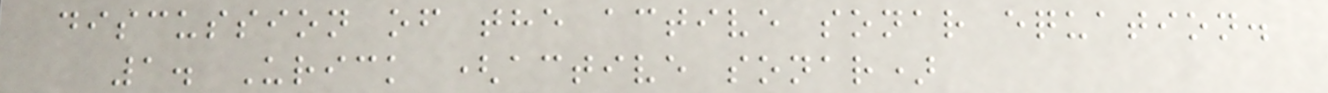discussion of the active sonar equation.
1. Urick (active sonar)
